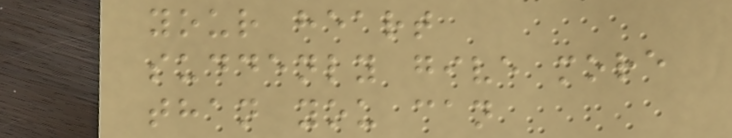your heart
suddenly give more
than you can
